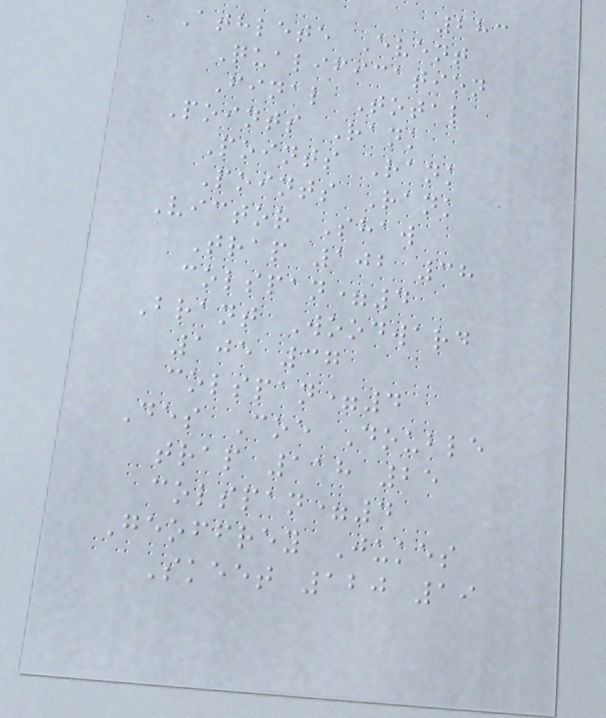283
Athlete Event
Qualification
Final Total
Points Rank
Points Rank
Points Rank
Victor Shaw
Trap 102 38
colspan=4
Brant Woodward
105 37
colspan=4
Des Coe Double
trap 118 25
colspan=4
Geoffrey Jukes
Skeet 120 19
